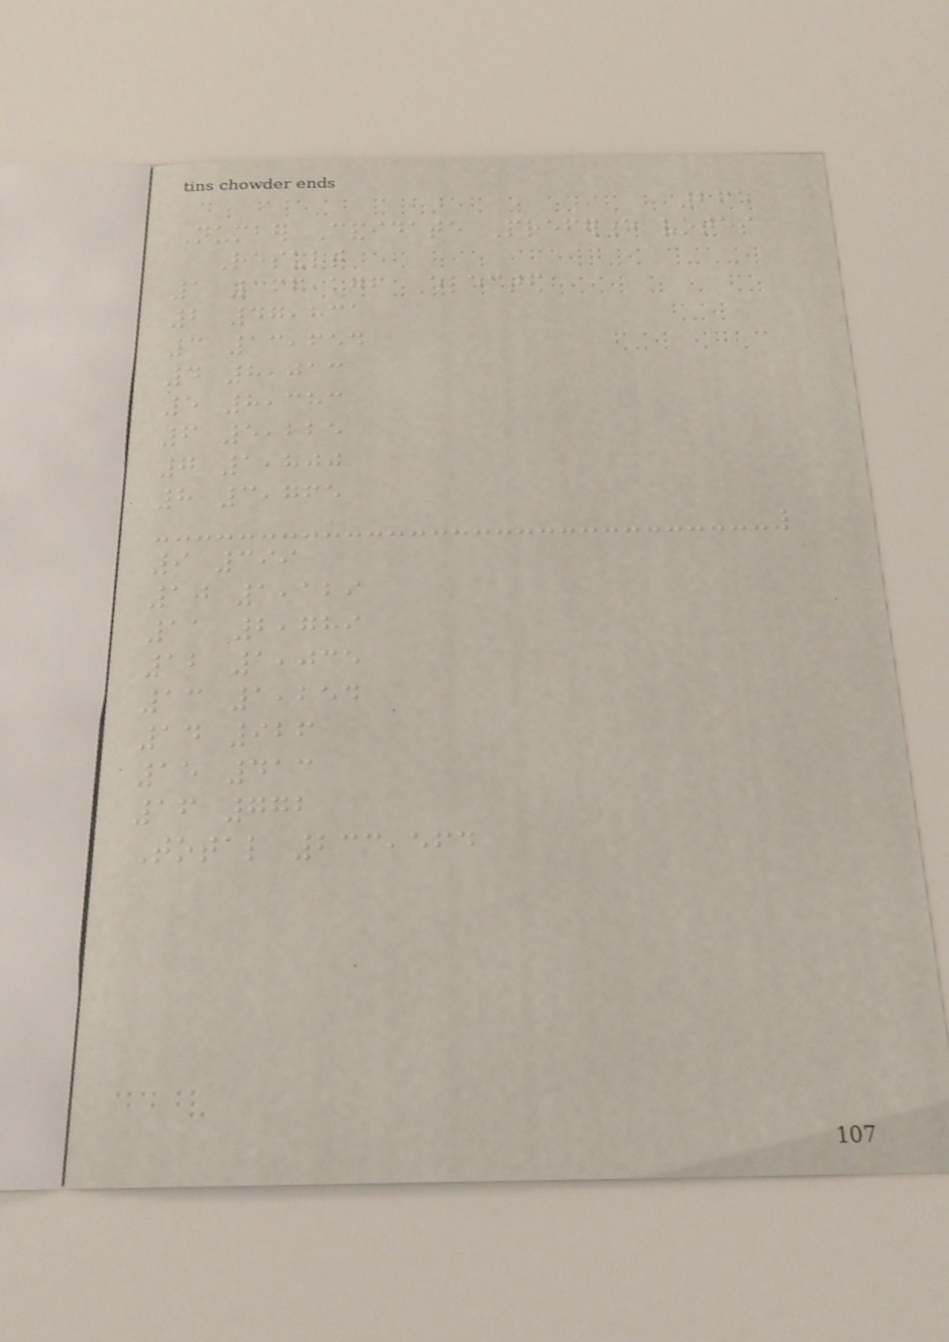265
Number Candidate Preference votes
Result
1 136,176 Elected
2 47,831
3 13,654
4 8,013
5 8,383
6 5,225
7 1,800
8 3,765
9 399
10 1,129
11 2,789
12 1,035
13 1,254
14 926
15 413
16 772
Total 233,564
